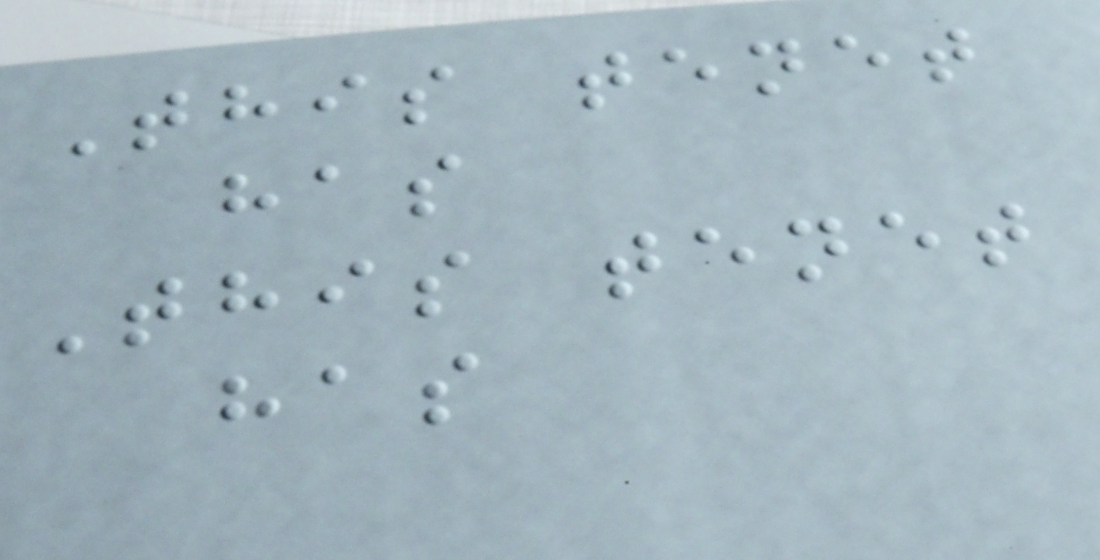This tenet
has
This tenet
has
